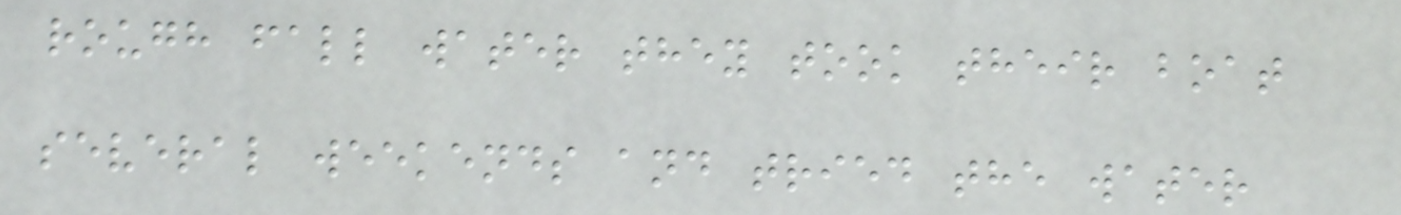rough fall water they took their boat
several weekends and tried the water
